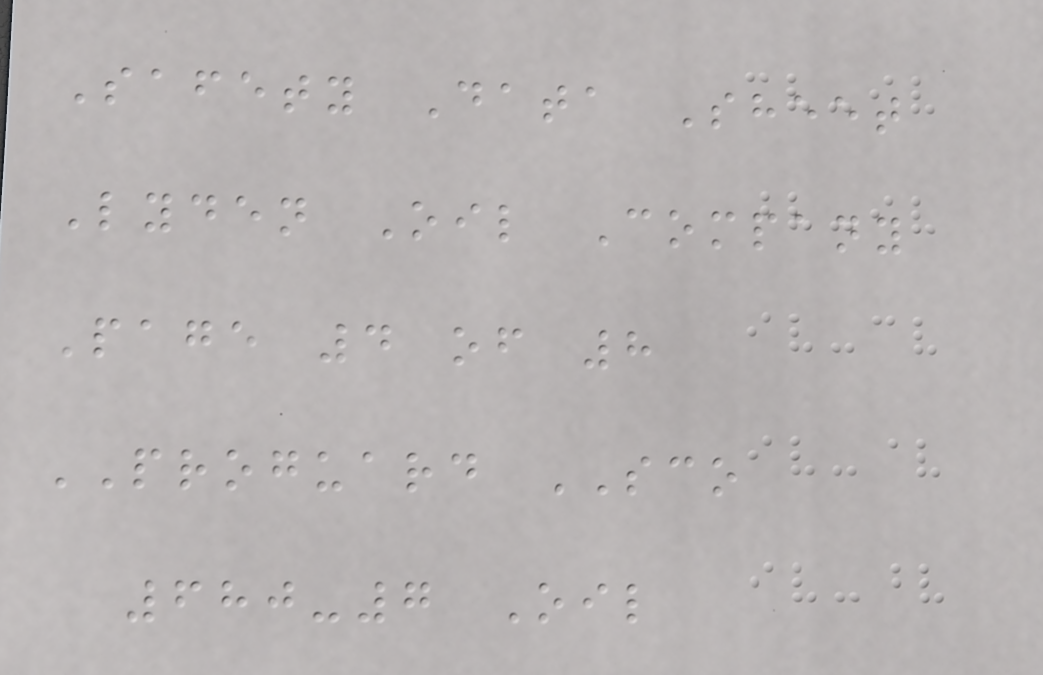Safety Data Sheet
Lyden Oil Company
Page 4 of 8
PROGUARD SCO
680-7 Oil
